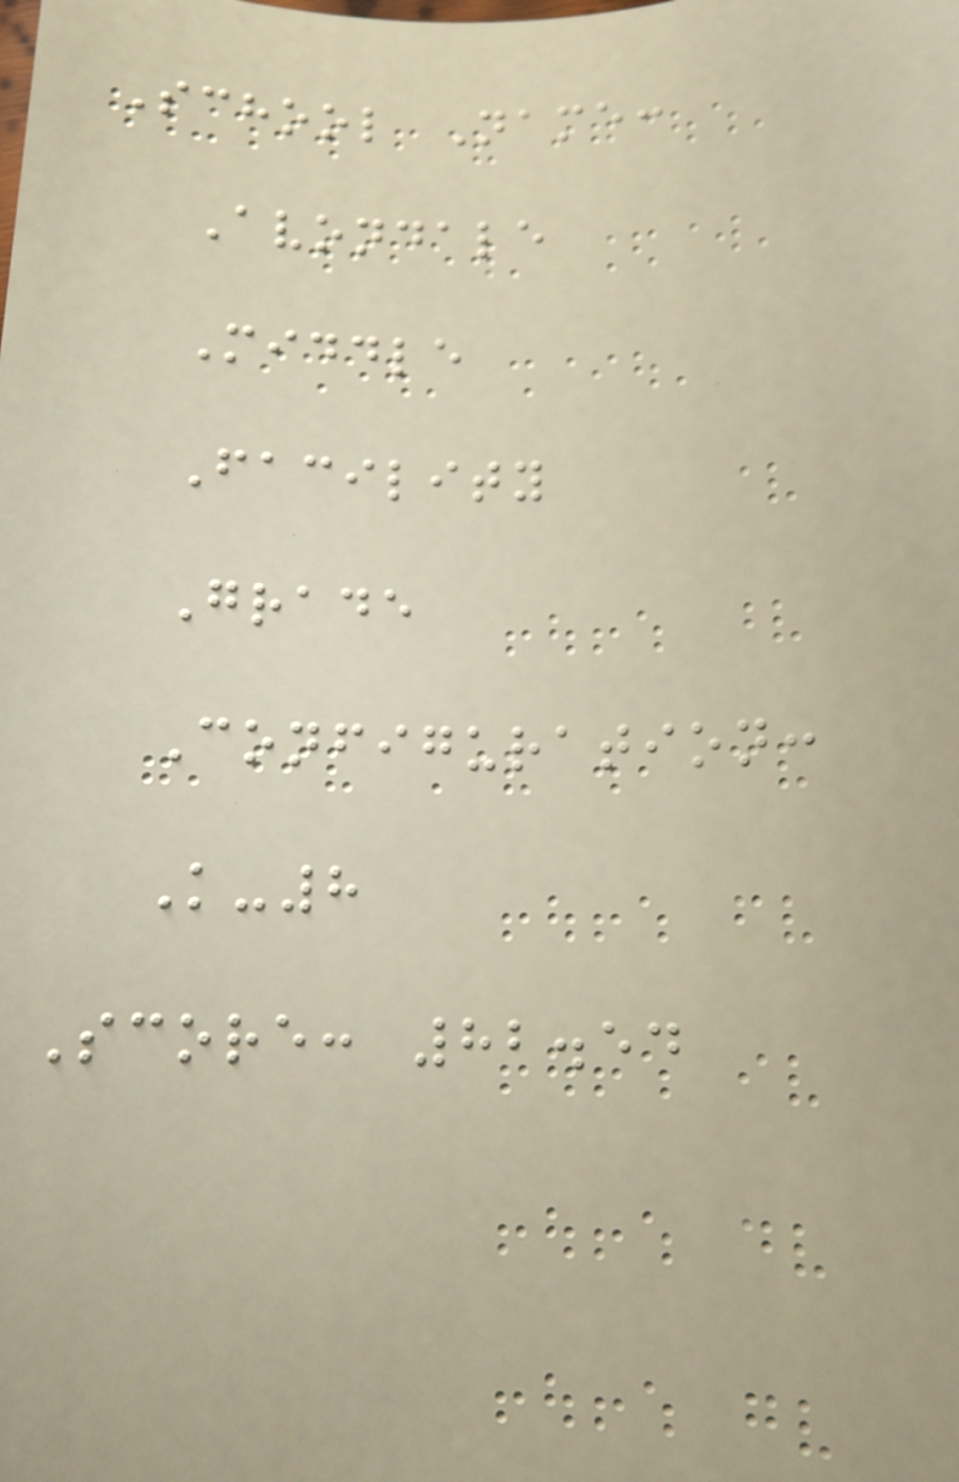School Name:
Avondale
Middle
Facility
Grade
Configuration:
K-8
Score: 82.54
